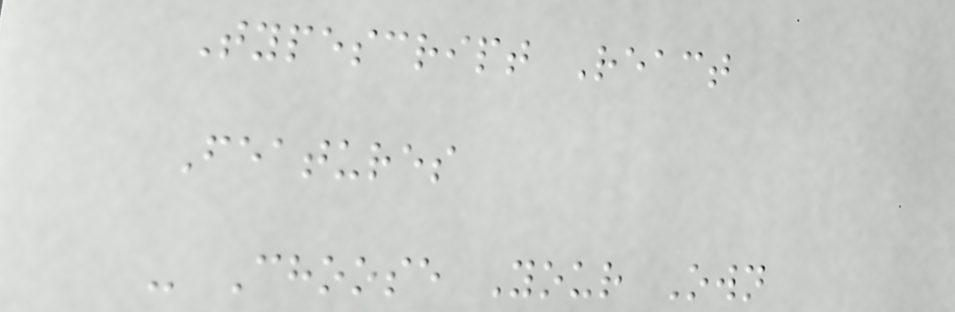Typescript React
Features
- Choose Your Own
